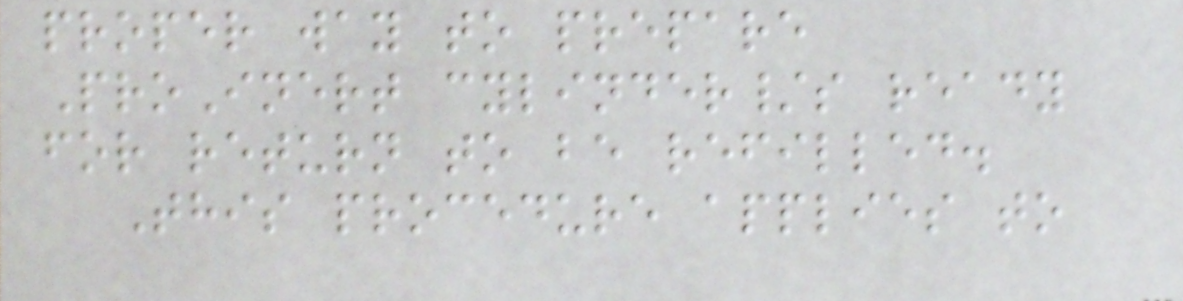proper way to prepare
ProInert cylinder/s ready
for return to be refilled.
This procedure applies to
